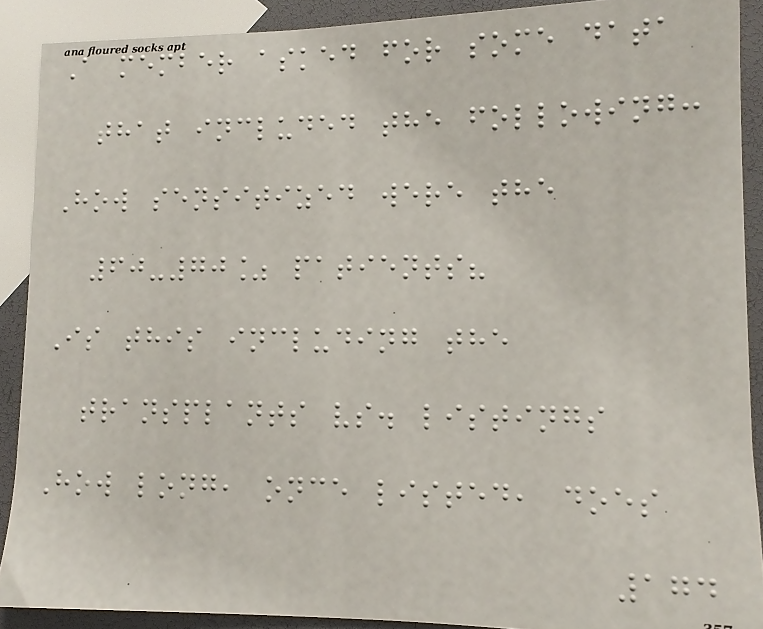A member asked for some data
that included the following:
How sensitized were the
60-70% patients?
Is this including the
transplants vs. listings
How long, once listed, does
174
